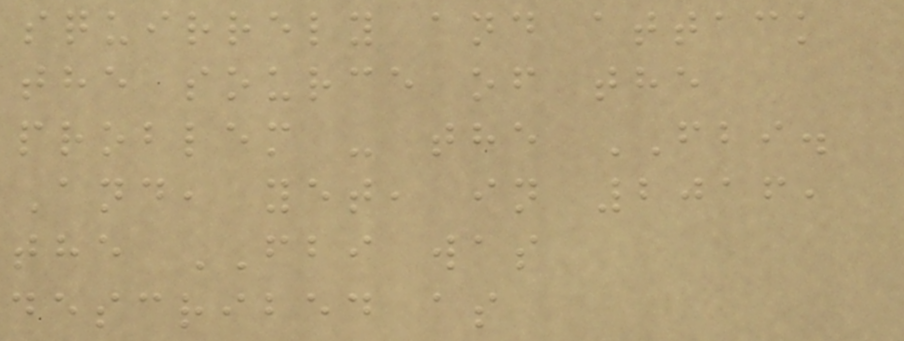squirrely and attack
the source of the
problem - the FBI.
And, yet, in 2016,
the FBI was
described as
